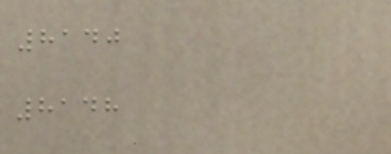8140
8148
